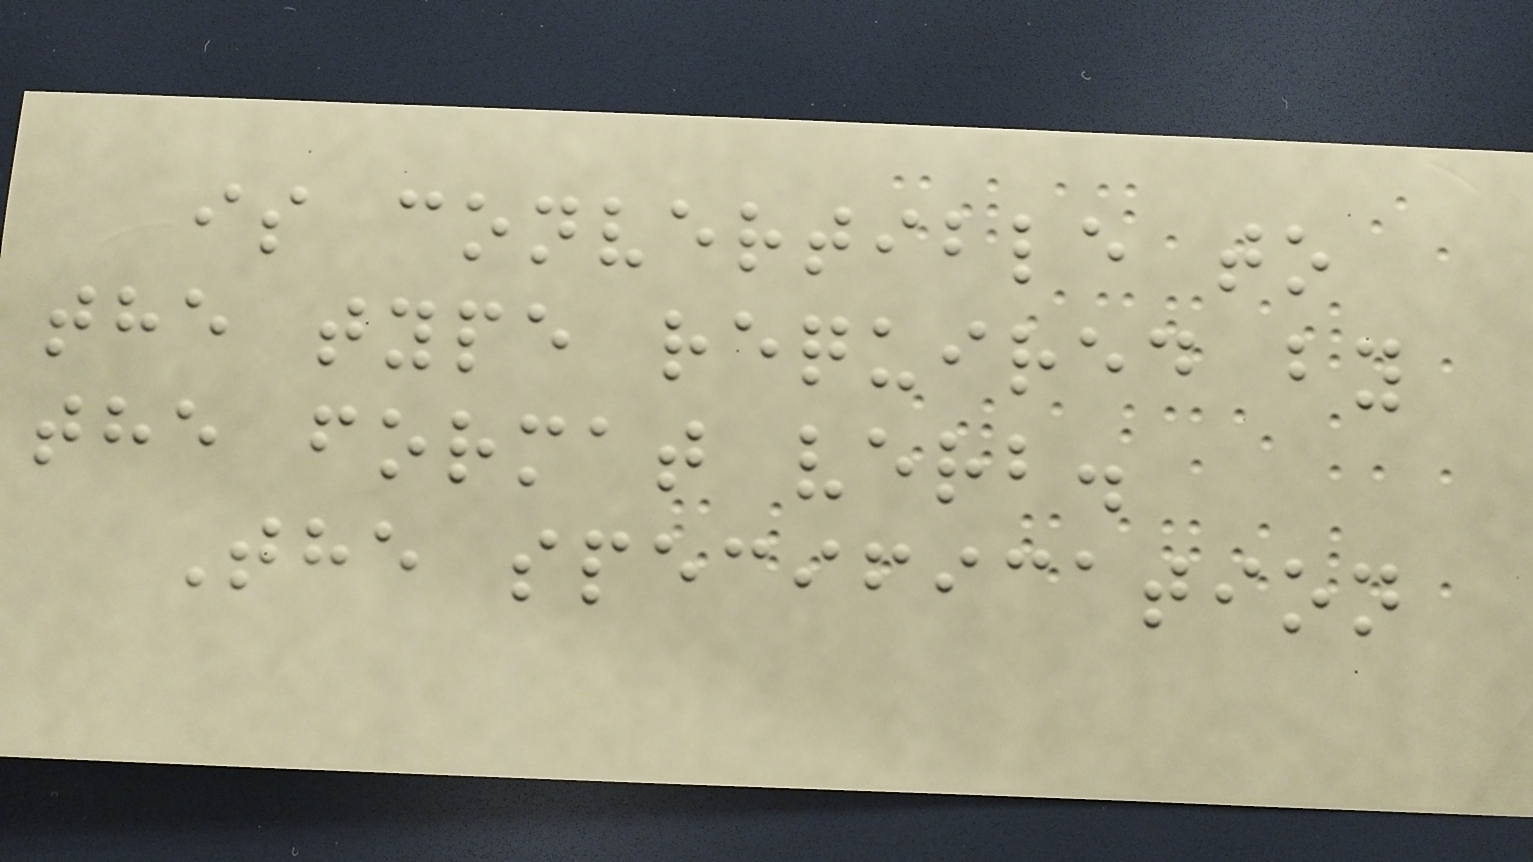is convertible to
the type required by
the format verb.
The specification
